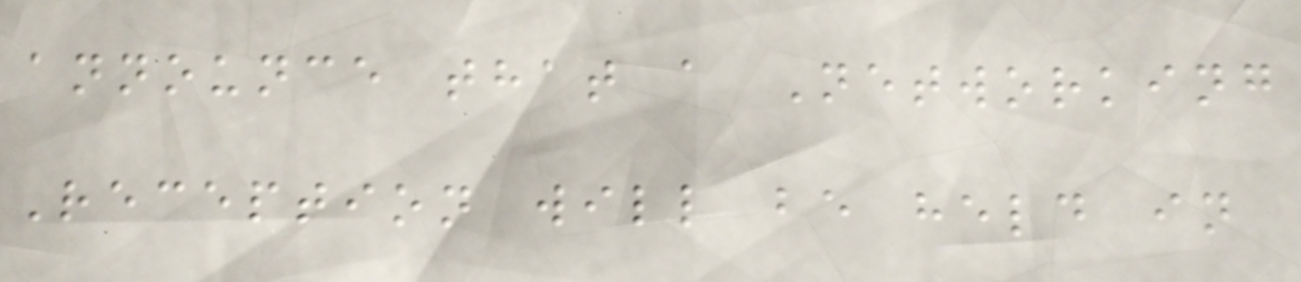announce that a Networking
Reception will be held in
